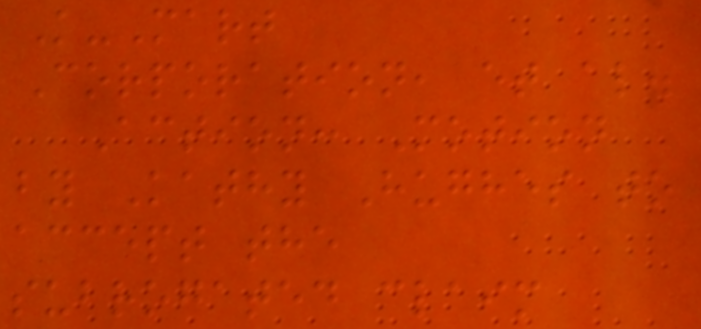K-Mart
Corporation, et al.
Action: Motion
by Kathy Hughes to
accept the
subrogated claim
